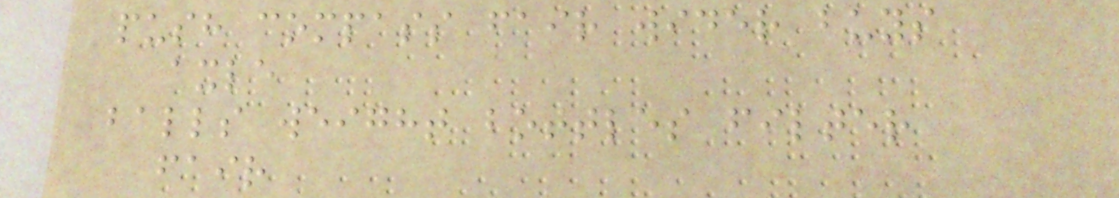push compass fair wider buys
axle
balls weight bottles filter
fair
